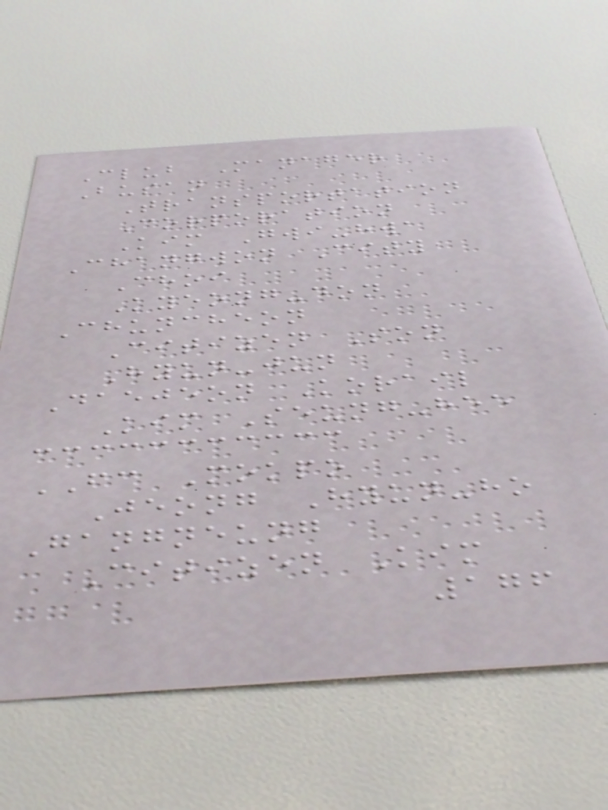Club Manager
Busan
Transportation
Corporation
Kim Gwi-hwa
Changwon City
Choi
Kyeong-don
Chuncheon
Citizen Son
Hyun-jun
Daejeon Korail
Kim Seung-hee
FC Mokpo
Jeong Hyun-ho
Gangneung
Citizen Kim
176
